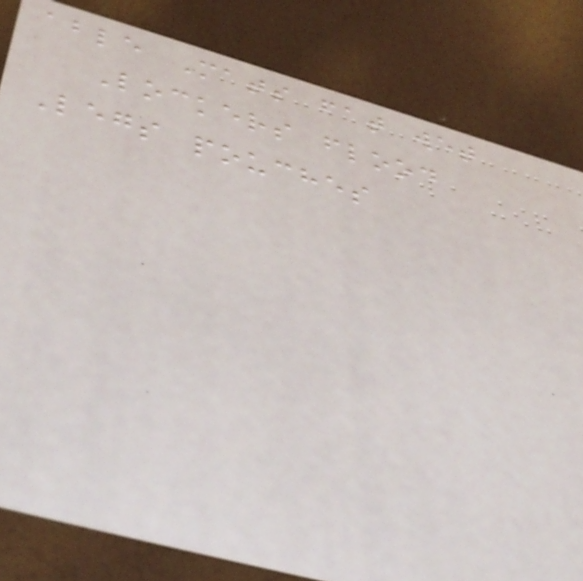able Mats fat wet
Lockers flood
Legs pouches
